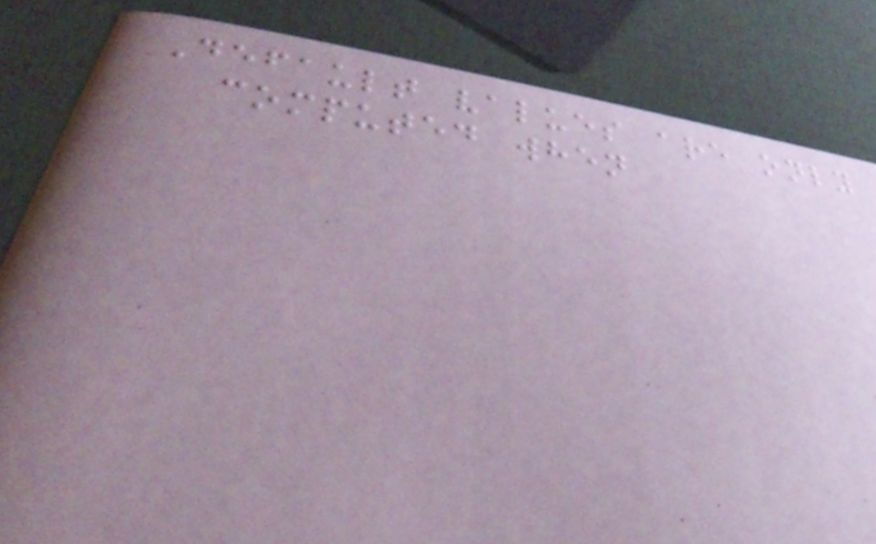Default values are only
computed when
